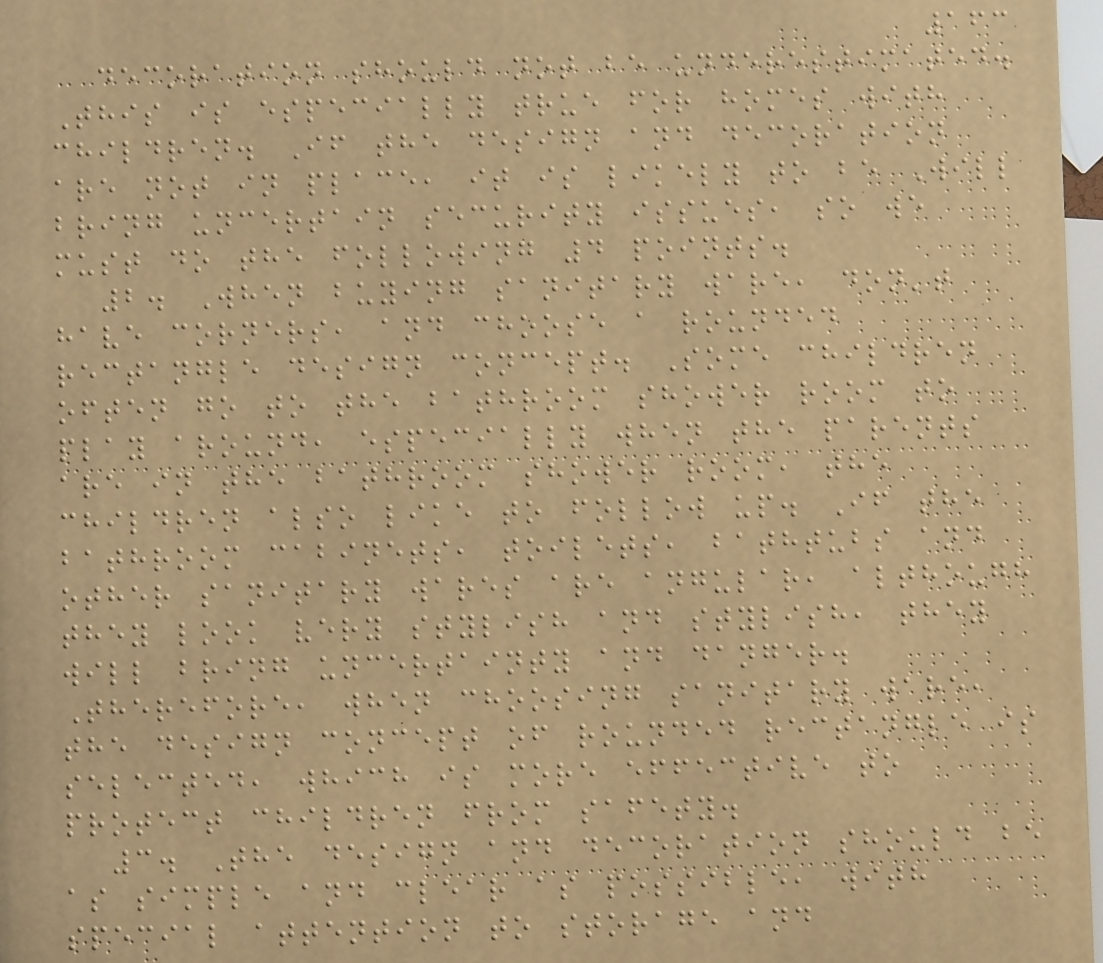163
decoration should not be underestimated.
This is especially true for homes with
children. If the design and decoration
are not in place, it is likely to be Will
bring uncertain security issues, so we
must do the following 4 points.
2. When buying sanitary ware, don't
have corners, and choose a rounded
rectangle design concept. Some children
often go to the bathroom shower room to
play around, especially when the parents
are in the bathroom shower room, the
children also like to follow up. If the
bathroom cabinets, toilets, bathtubs and
other sanitary wares are angular, although
they look very stylish and stylish, they
will bring uncertainty and danger.
Therefore, when choosing sanitary ware,
the design concept of rounded rectangle is
selected, which is more effective to
protect children from safety.
3. The design and decoration should be
as simple and clear as possible, with
special attention to storage and
